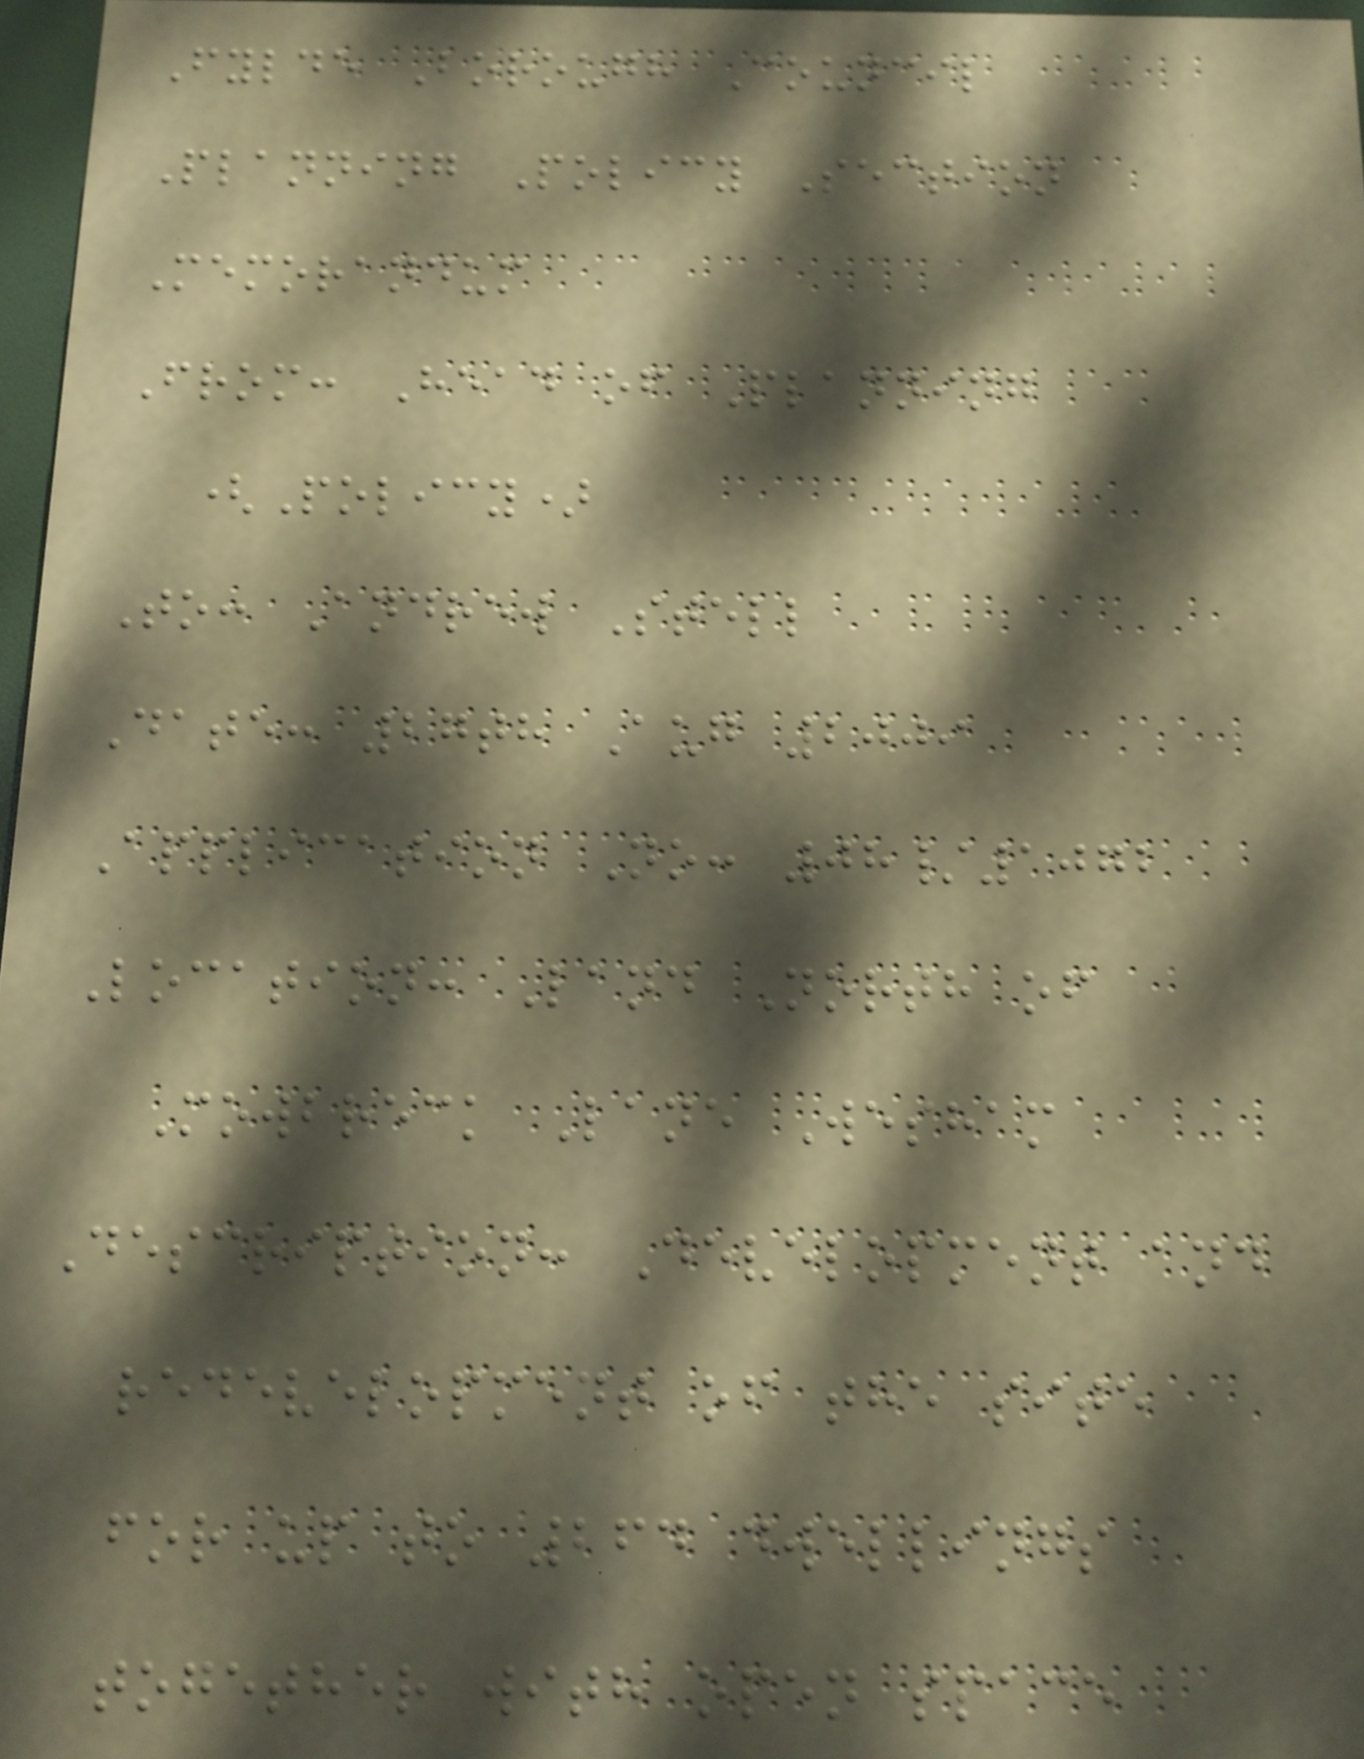Fylde Borough Council
Planning Policy Section
Memorandum
From: Head of Planning
(Policy)
To: Andrew Stell
Date: 27th Aug 2009
Application No: 08/1072
Location: Land North of
Mowbreck Lane Wesham
Description: Development and
redevelopment of the site
for up to 264 dwellings
together with open space
